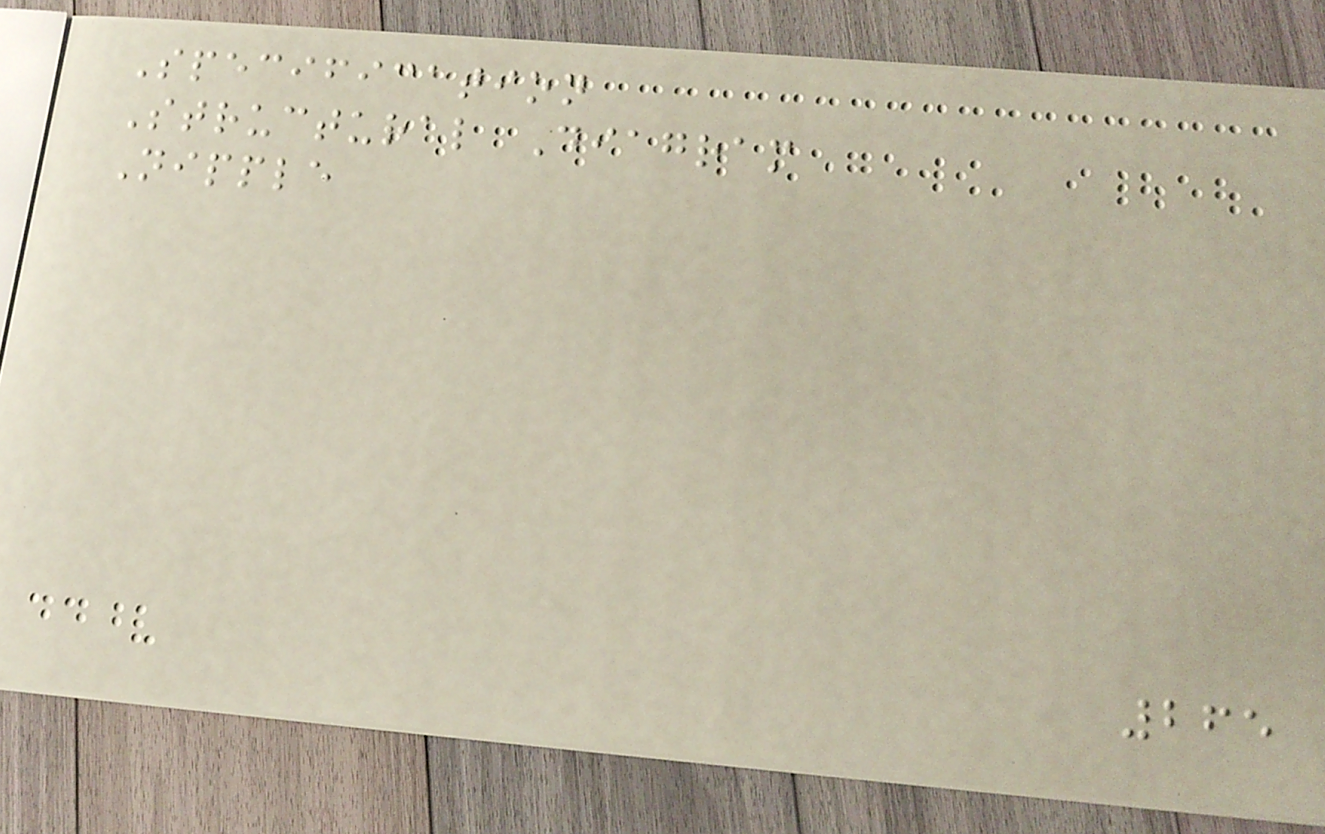Specification
Structural Diagram
Nipple
265
